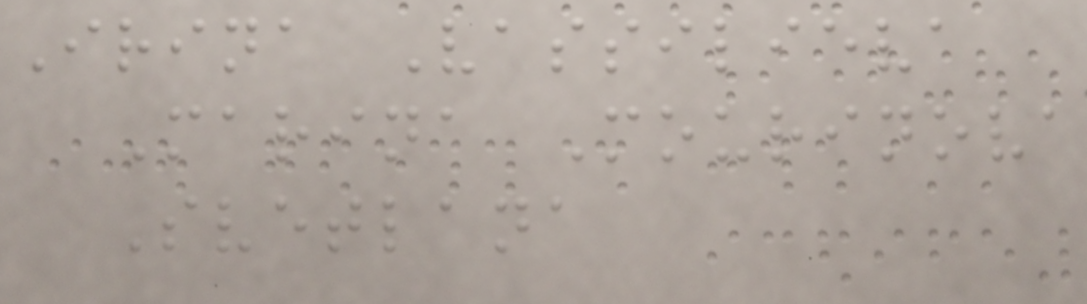Irina Vassilieva
Marina Mourinova
Svetlana
